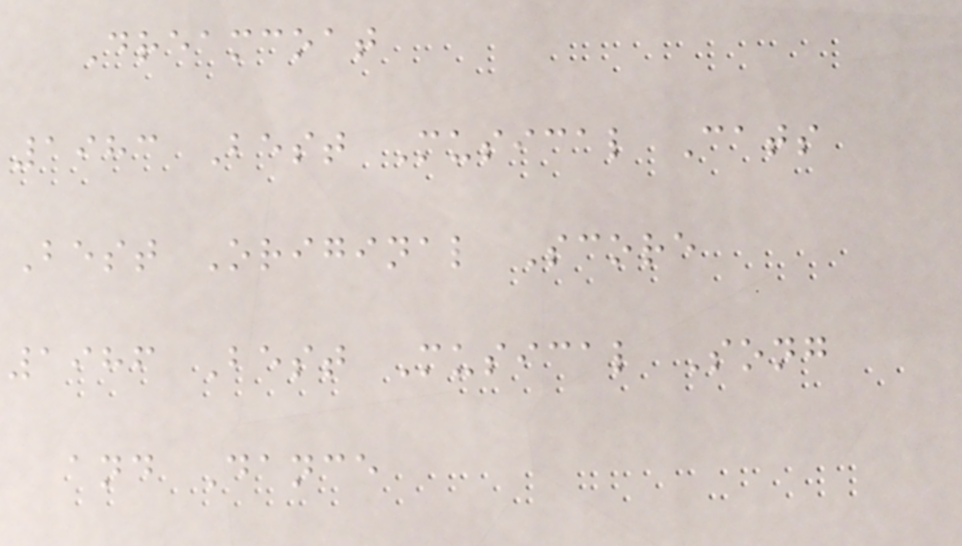Dreamcoat
1983 Best Musical Cats
Best Original Score
1986 Best Musical Song
and Dance
